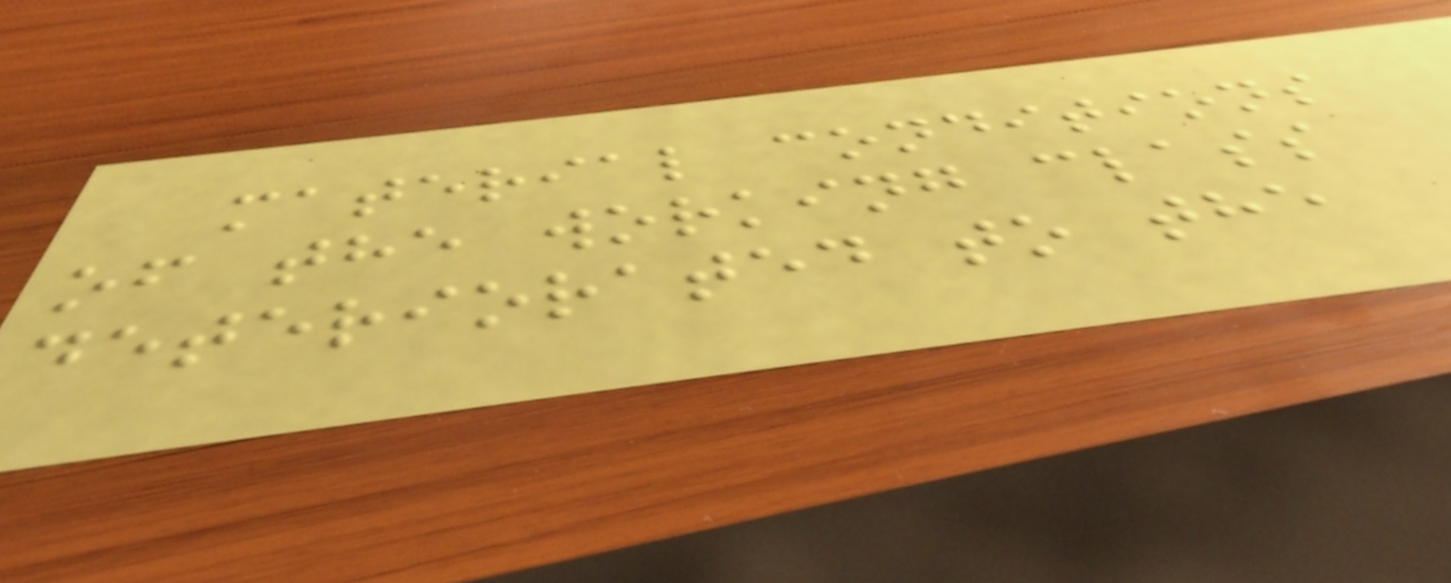material conditions
of the working class
deteriorated to the
